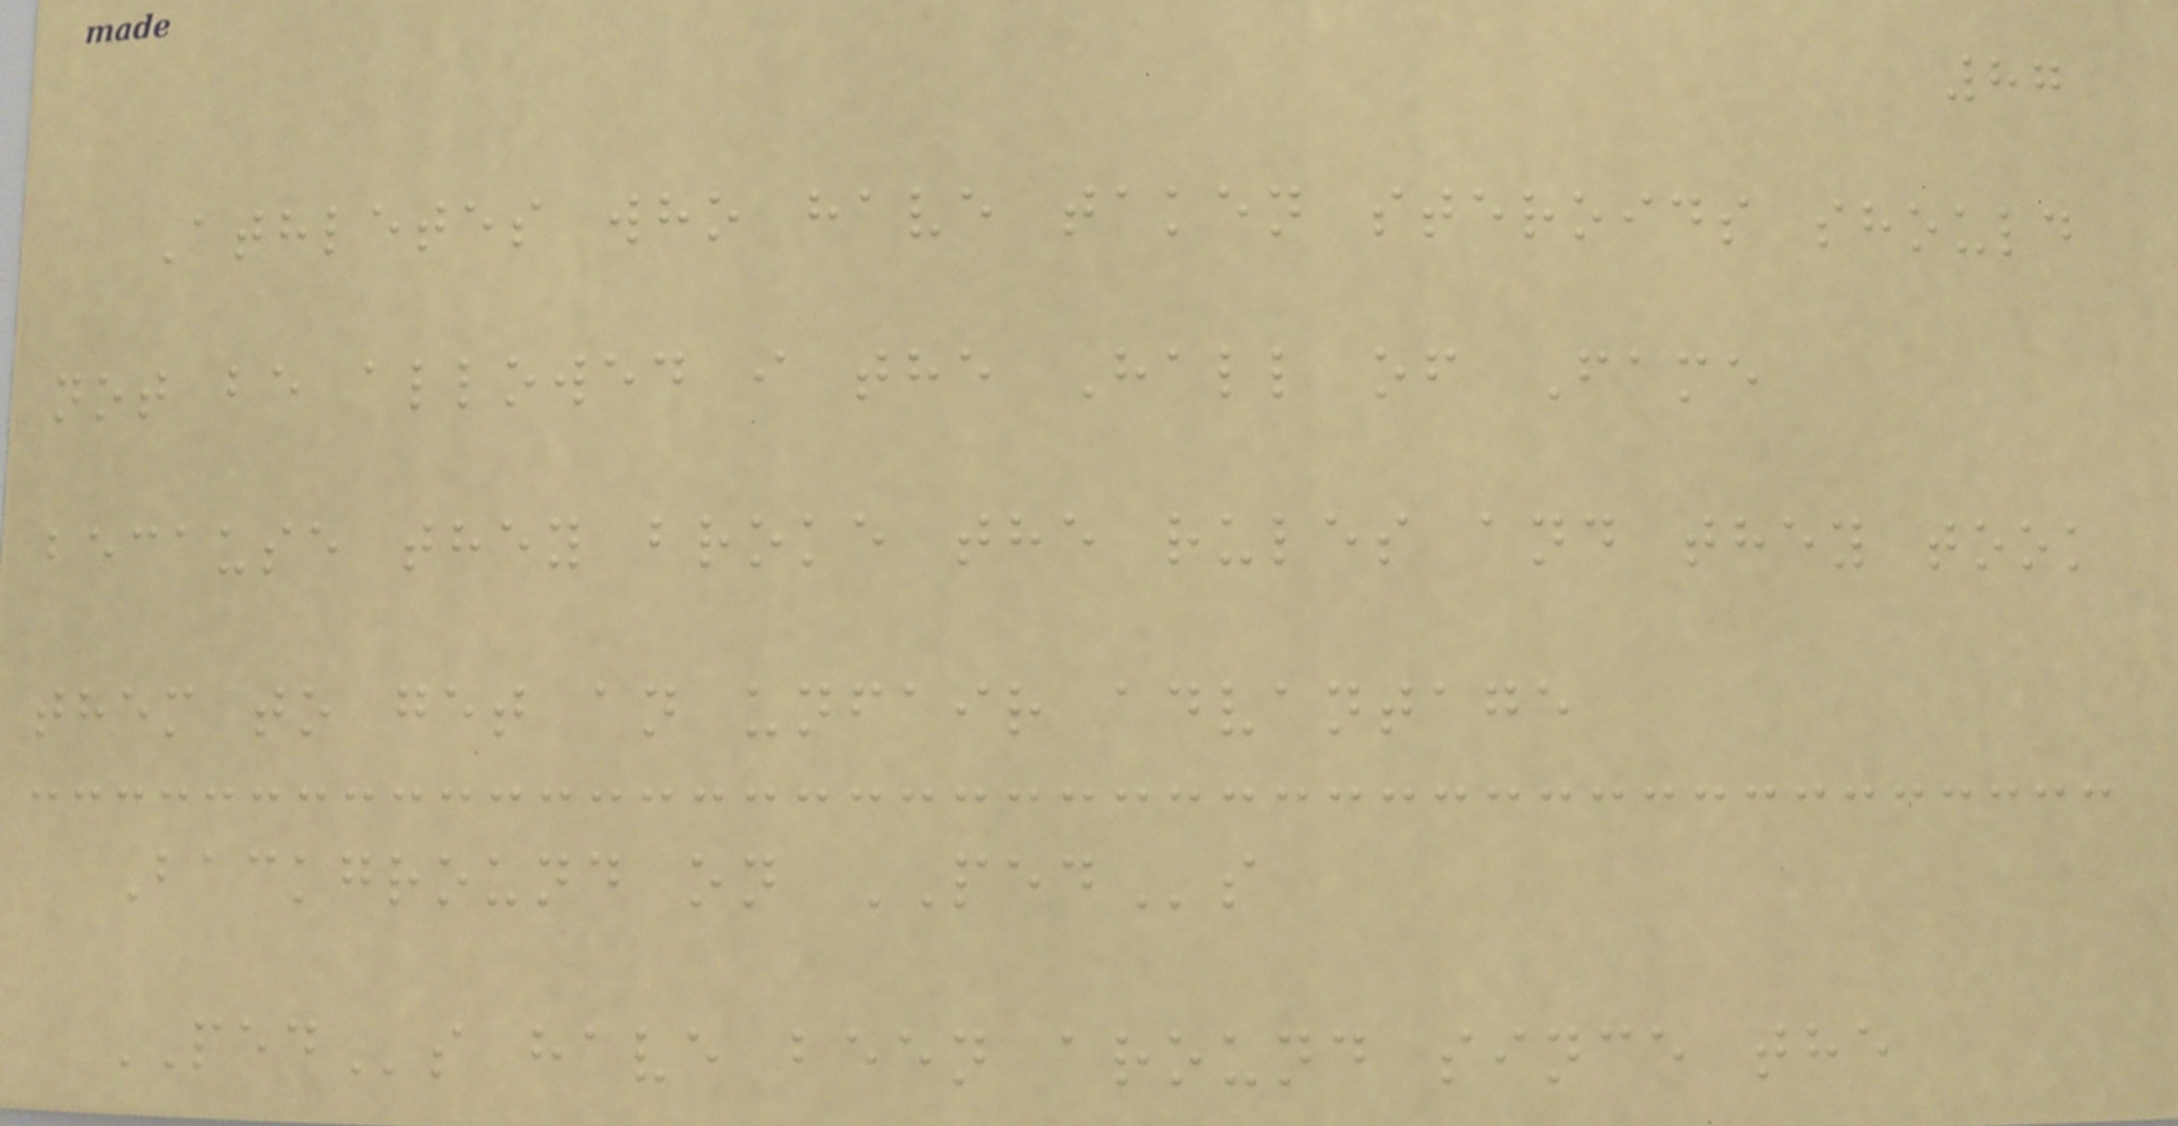87
Athletes who have taken steroids should
not be allowed i the Hall of Fame
because they broke the rules and they took
them to get an unfair advantage
Background on PEDs
PEDs have been around since the
